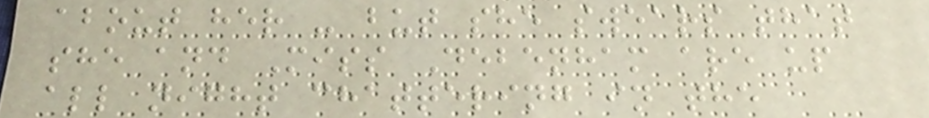about her - but she swears that
she and Miss Debenham are up
all night chattering in the
